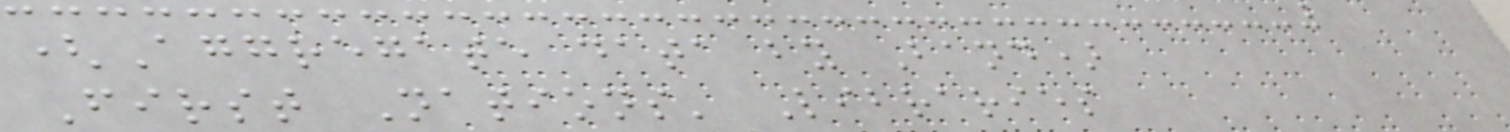(Aggregate data by Band)
First Nations' Libraries
